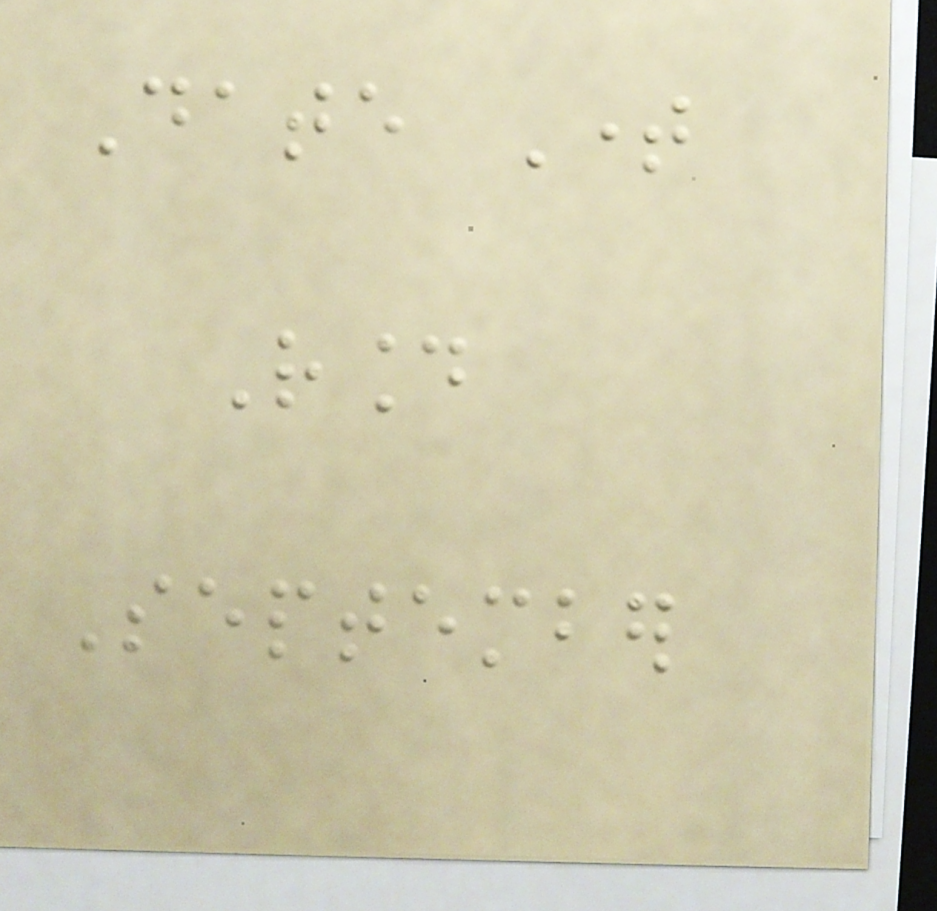Date Time
Round
September
